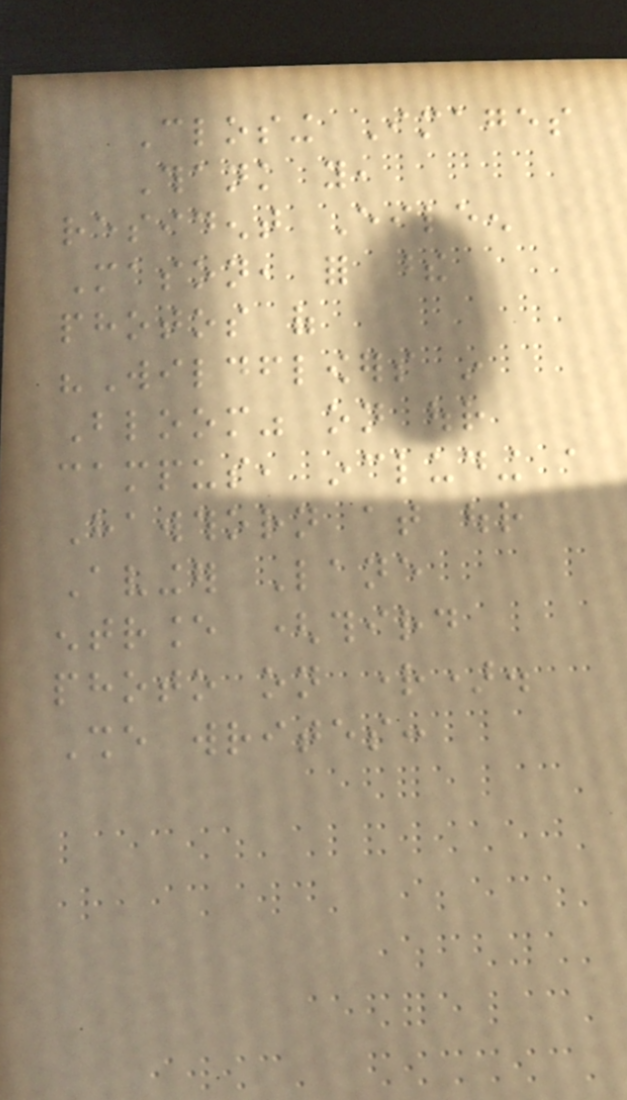Closing Images
Thank you,
resident Eileen
Mason, for these
photos of
"Wildflowers in
Bloom" on our
campus, including a
Hawthorn at our
Avinger Lane
entrance (third
photo on right).
She writes:
